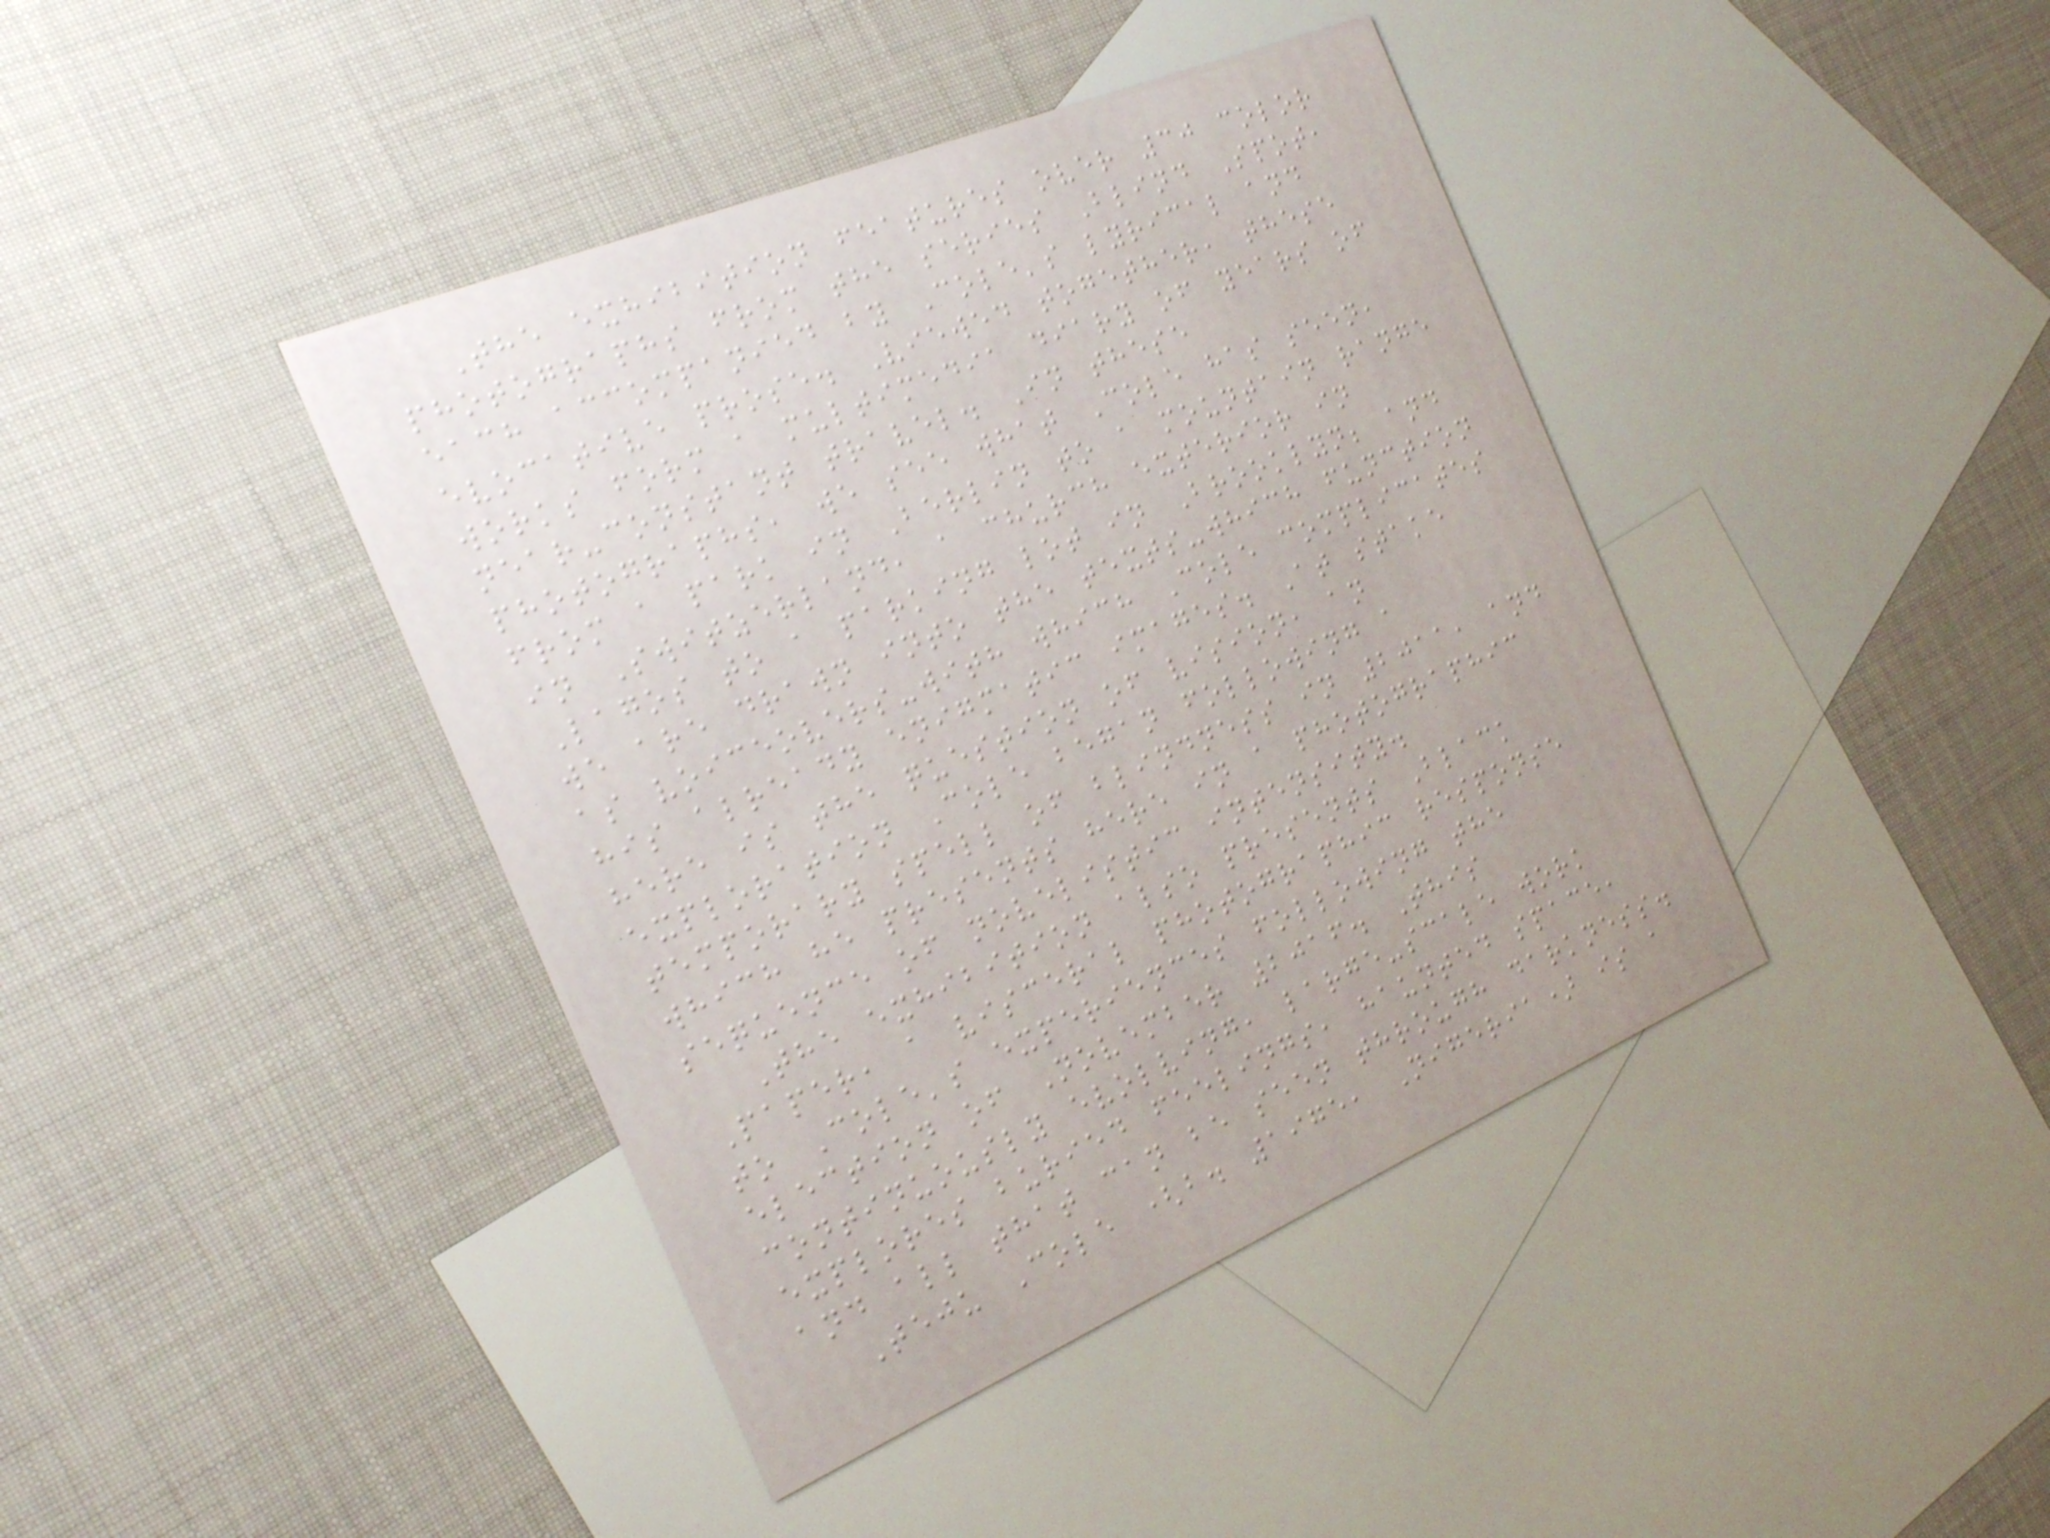The exhibition features over 30 color
photographs from the series Blind Spot,
each accompanied by Cole's lyrical and
evocative prose. Viewed together, these
works form a multimedia diary of years of
near-constant travel. In these
photographs, we see what Cole has seen,
from a park in Berlin to a mountain range
in Switzerland, a church exterior in
Lagos to a parking lot in Brooklyn; and
we are drawn into the texts-which function
as voiceovers-with which Cole complicates
his already enigmatic images. At stake
here is the question of vision, an
exploration Cole began following a
temporary spell of blindness in 2011, and
which he presents here in a photographic
sequence of novelistic intensity.
The exhibition also presents Black
Paper, a visceral photographic response
to Cole's experiences following the
election of November 2016. This
continuously evolving, large-scale work
explores buried feelings, haunted space,
and all that can be seen through darkness.
Teju Cole (b. 1975, Nigeria) is a
